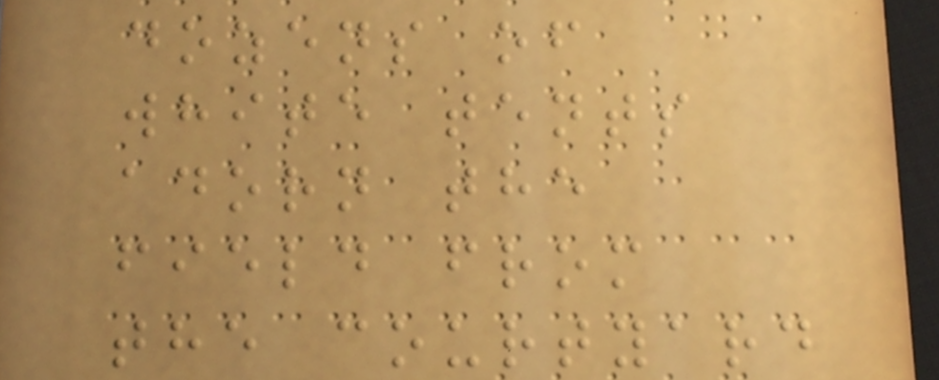dozens of
white tents
adorn the
field from
the courtyard
